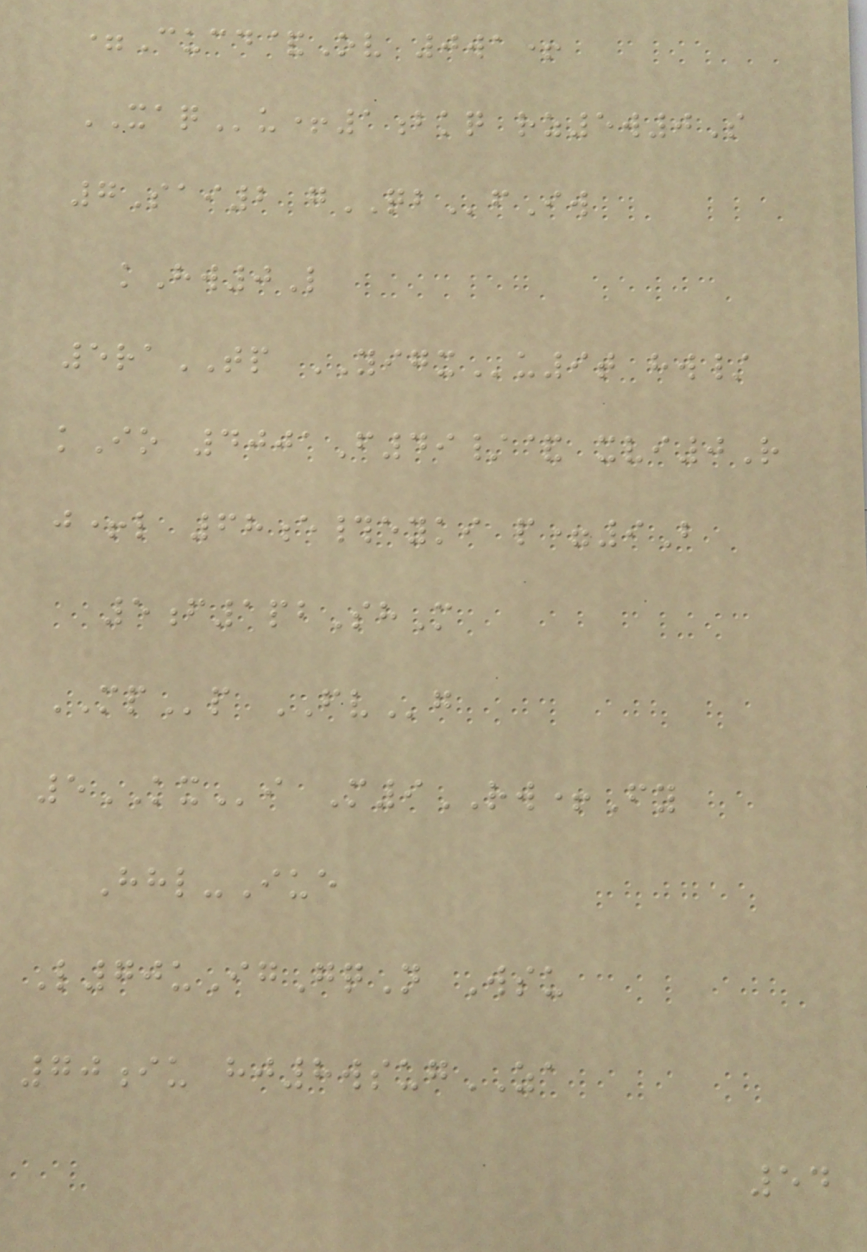=Cucd&Ov 0wa+
XAQu+1bkq rz5w0S
7Sai2 gQBfIw
kHw0L
5raTP YIGXu9t hw/
kIo 4001F49/& xvi0R
j+l 68e#eyki p=9B
5f1pbShM
MPp FVg
5KXi M9RW+Fy
Hhl-Iue
L70uIgGqN Wsu
70iu hj8wsugZA
54
